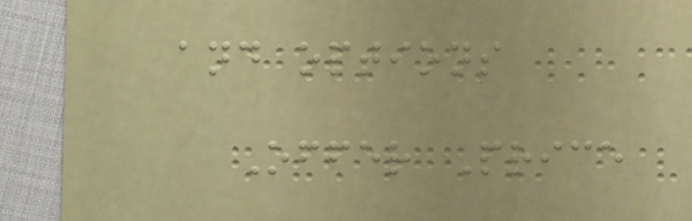and options
Offer Price
